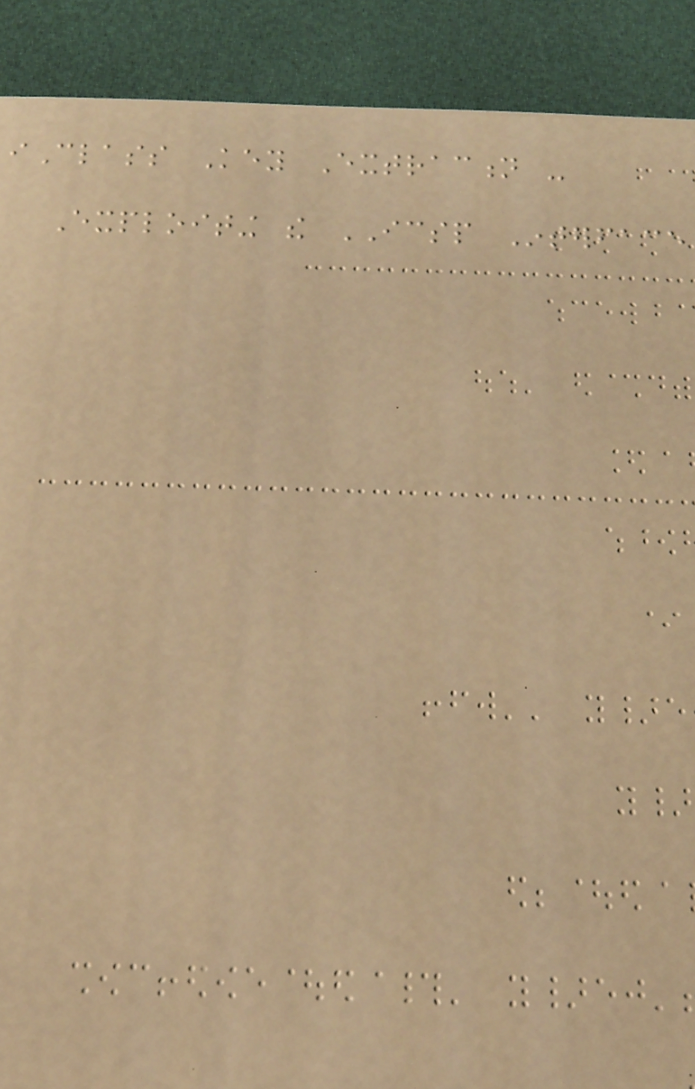iClass Key Extraction -
Exploiting the ICSP Interface
